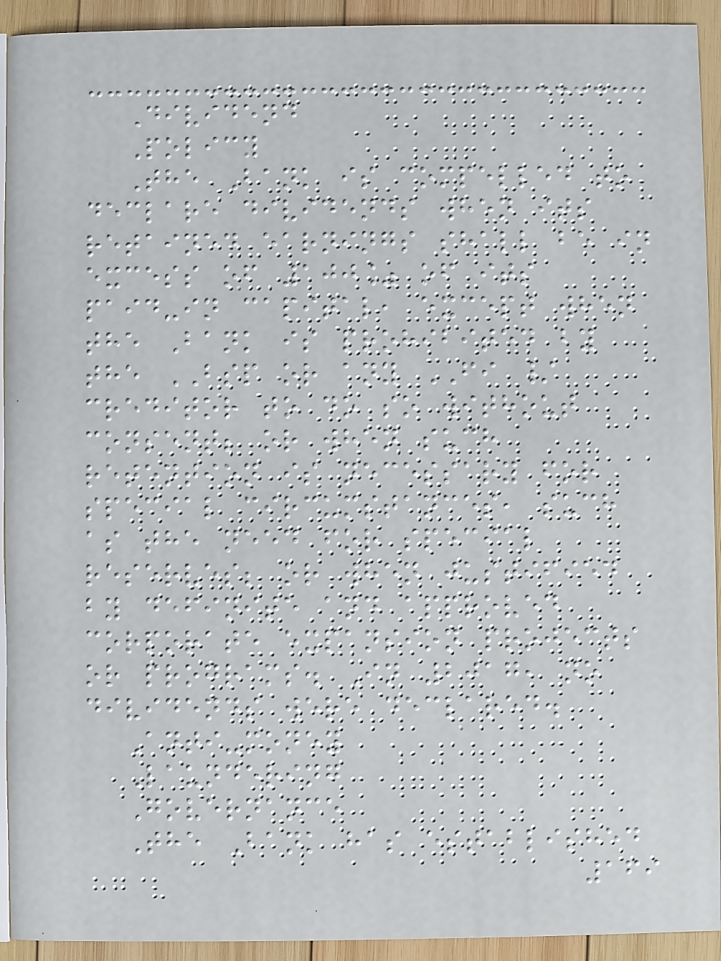Dividend
Policy
The Bank is compelled to
declare dividends when its
retained earnings shall be in
excess of 100% of its
paid-in capital, except when
the Bank is prohibited by
the BSP or any FI /
creditor to do so without
consent; or when such
retention is necessary for
special circumstances, such
as the need for special
reserves; or when justified
by definite and approved
corporate expansion projects
or programs. In 2017, no
dividends were declared.
Anti-money
Laundering
Governance
The Bank has established
169
